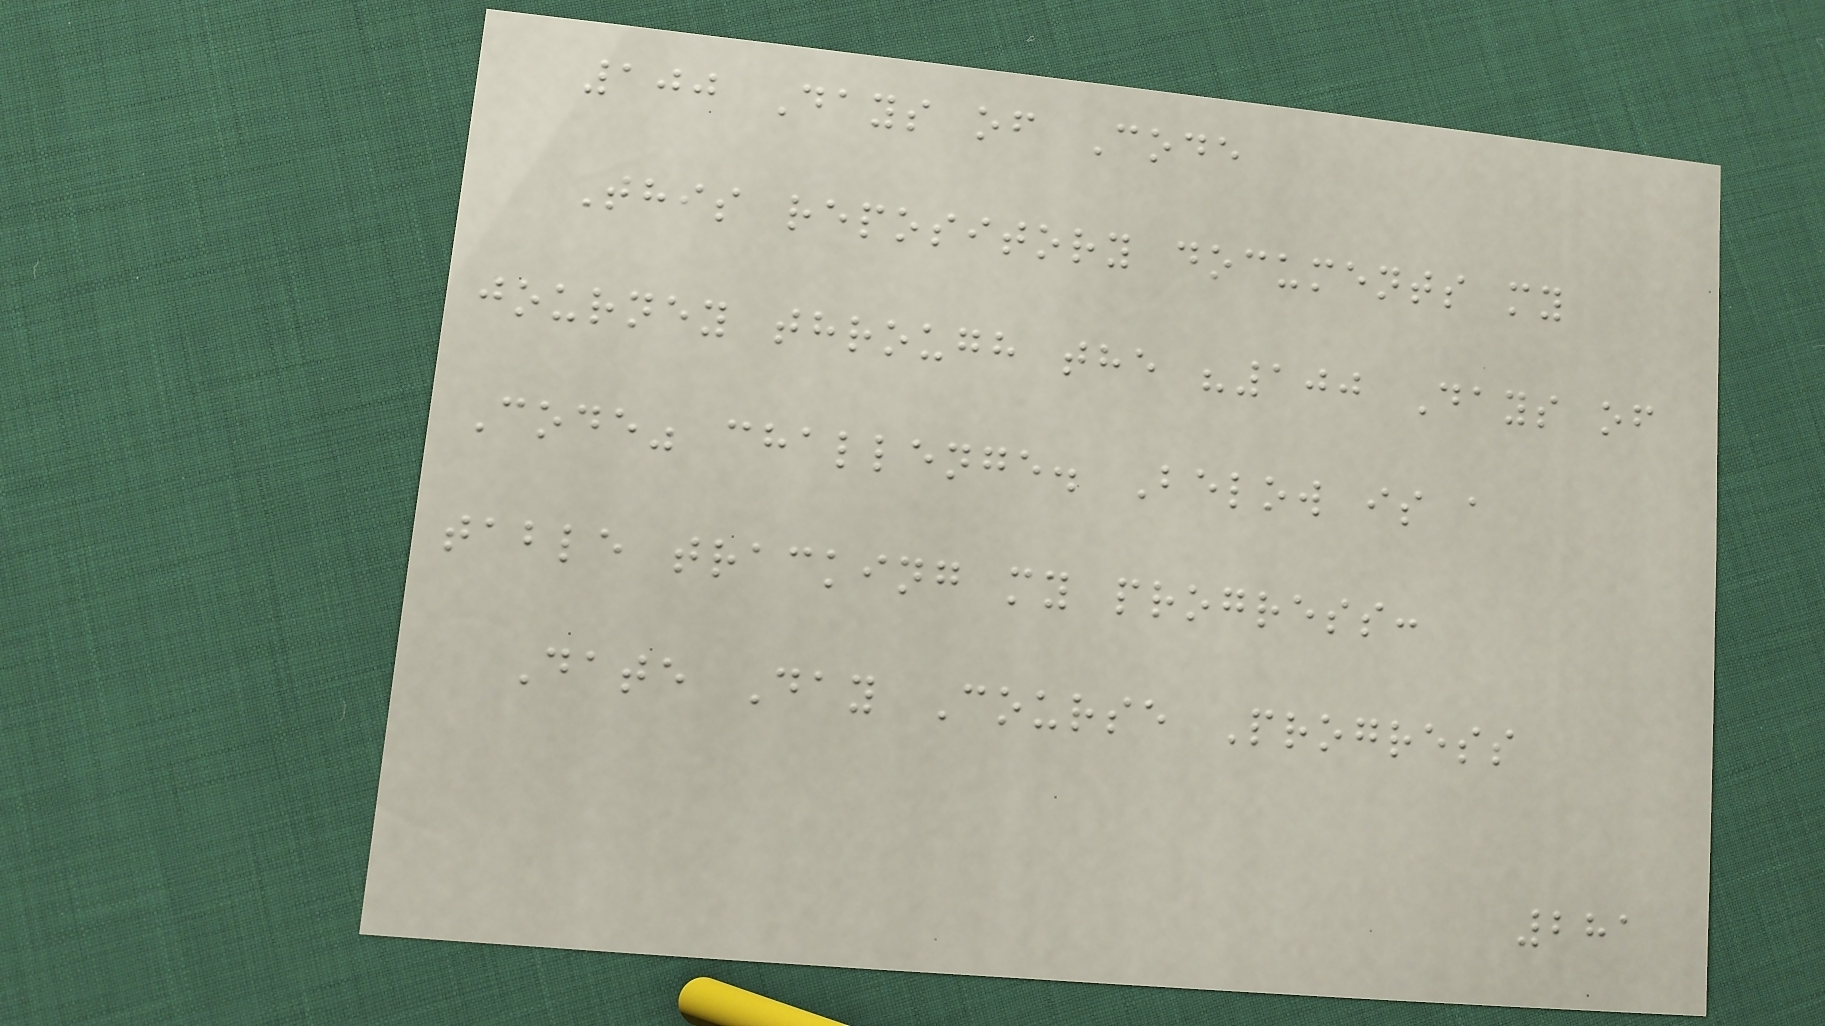100 Days of Code
This repository documents my
journey through the "100 Days of
Code" challenge. Below is a
table tracking my progress:
Date Day Course Progress
281
